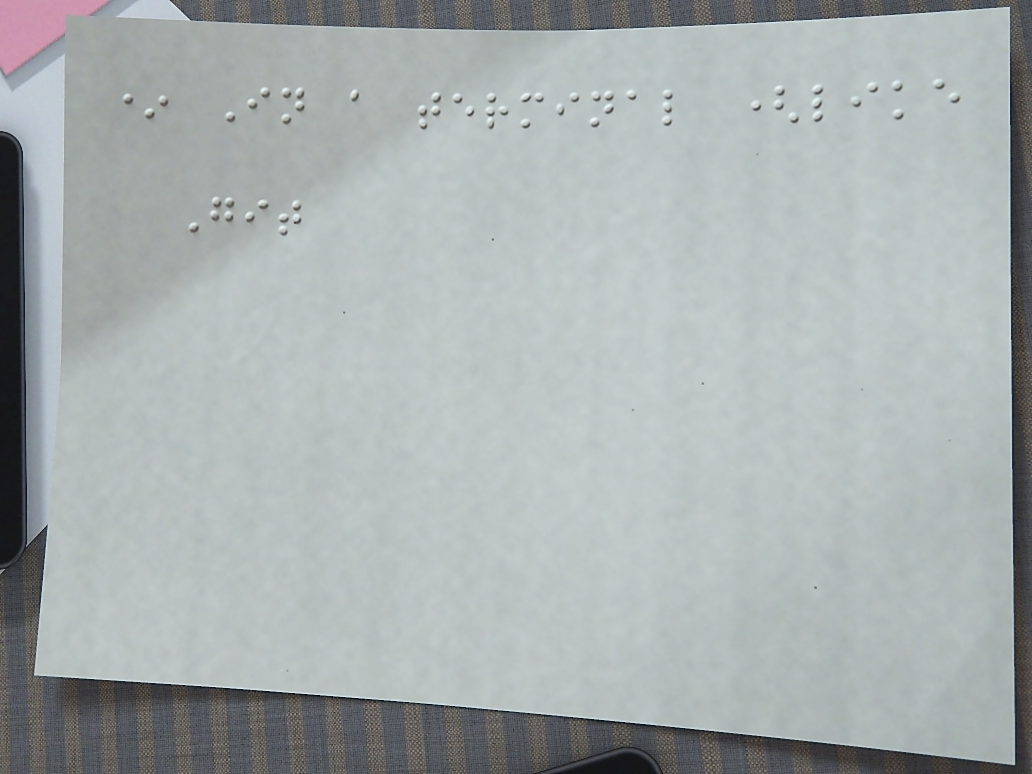* In a terminal (like
Git
